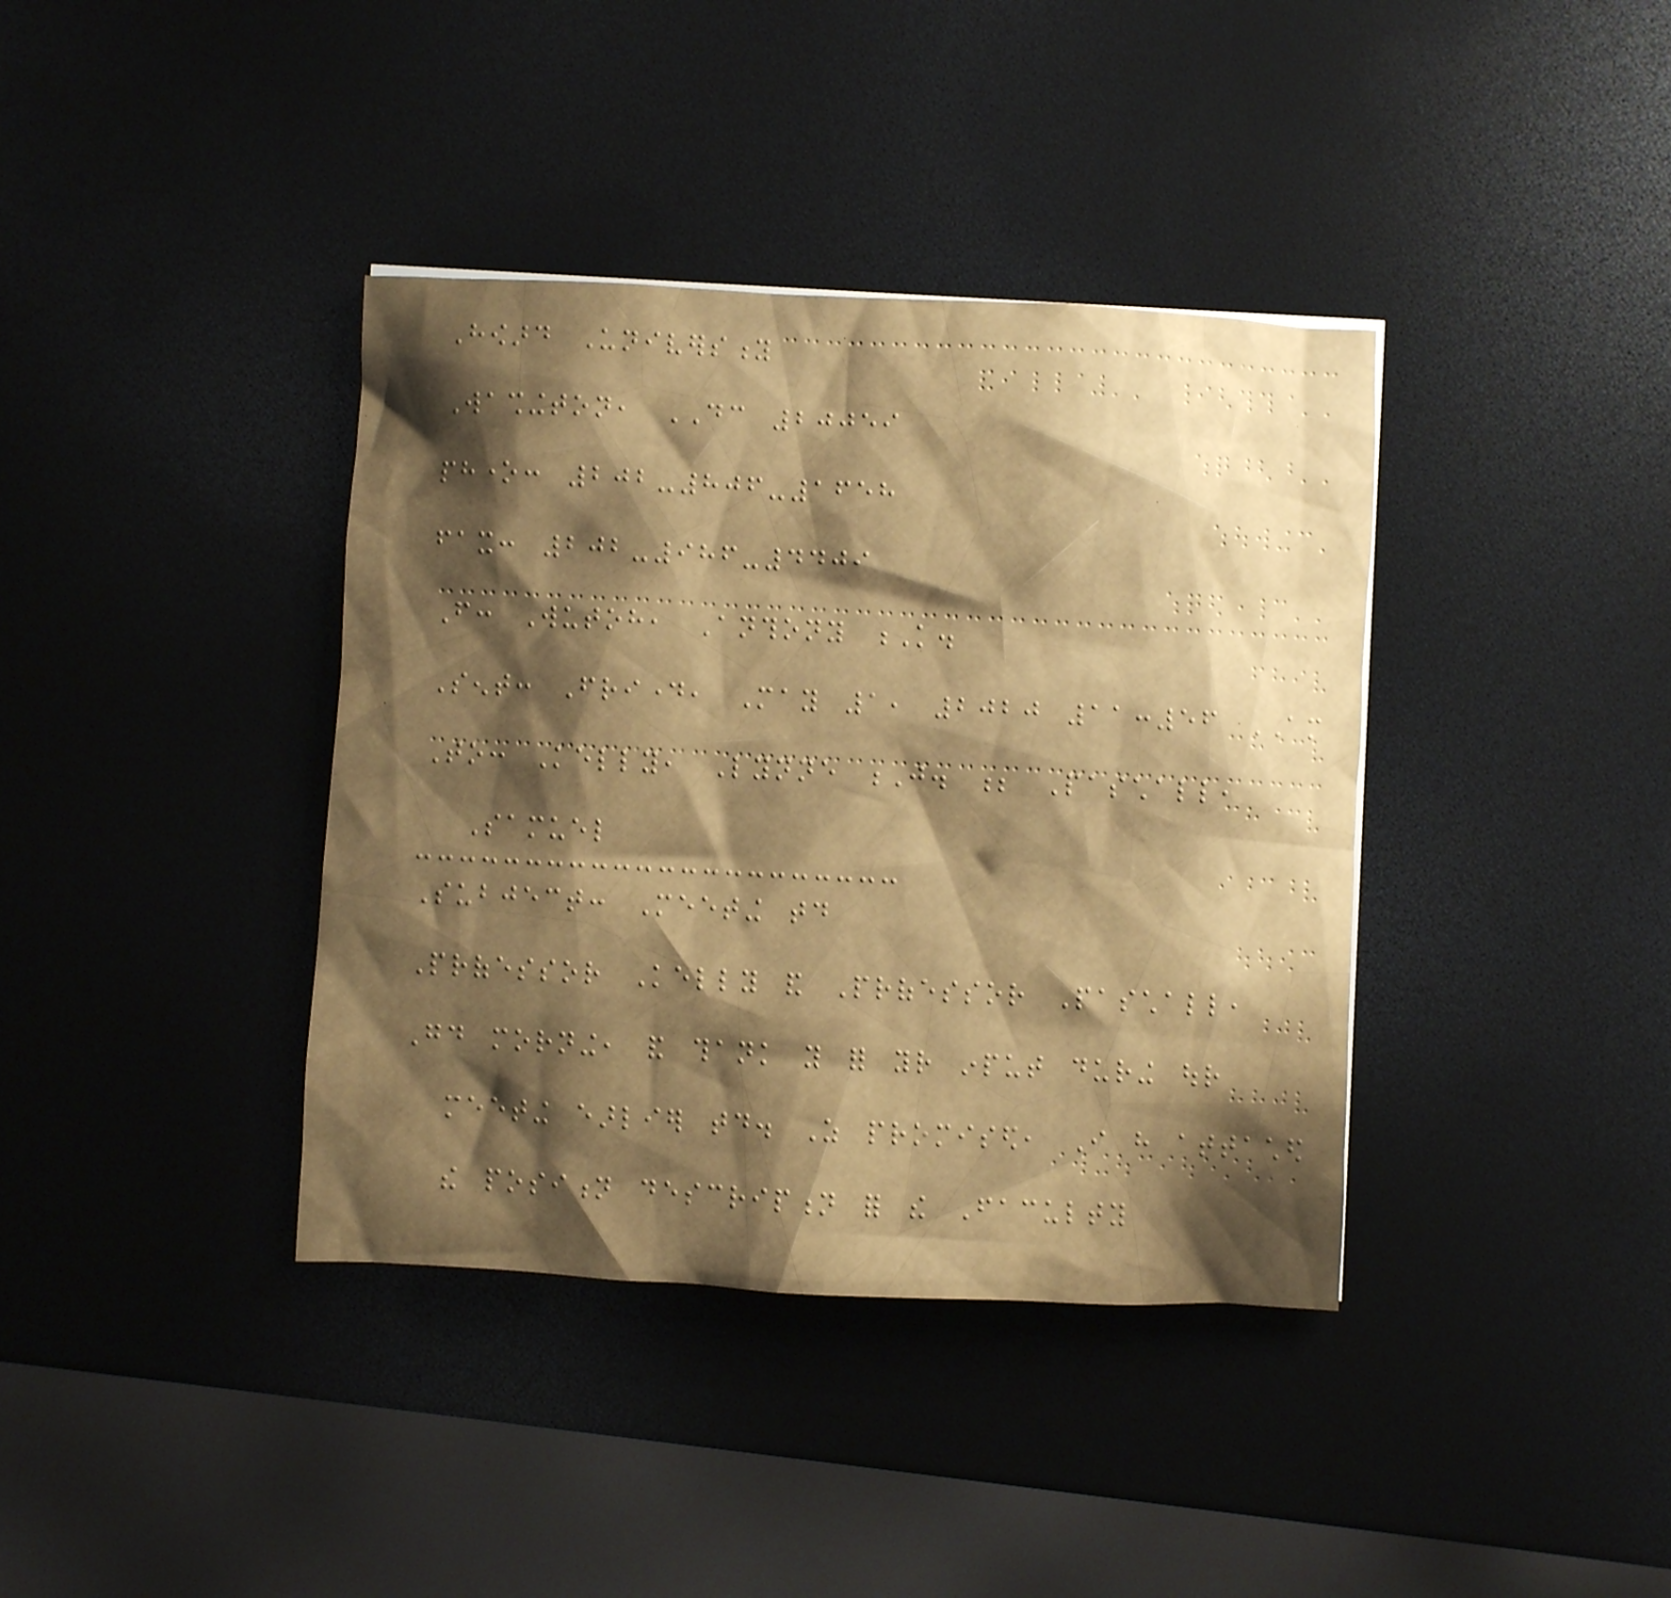Howard University
Washington, DC 20059
phone: 202-806-1658
fax: 202-986-4409
From: Wutoh, Anthony K.
Sent: Friday, May 1, 2020 11:56 AM
To: Kelly, Lynne J. ; Paschall,
Samuel
Subject: Meeting today
Professor Kelly and Professor Paschall,
Good morning, and thank you for your input during our
meeting earlier today. As promised, I have attached
the position description for the Faculty
